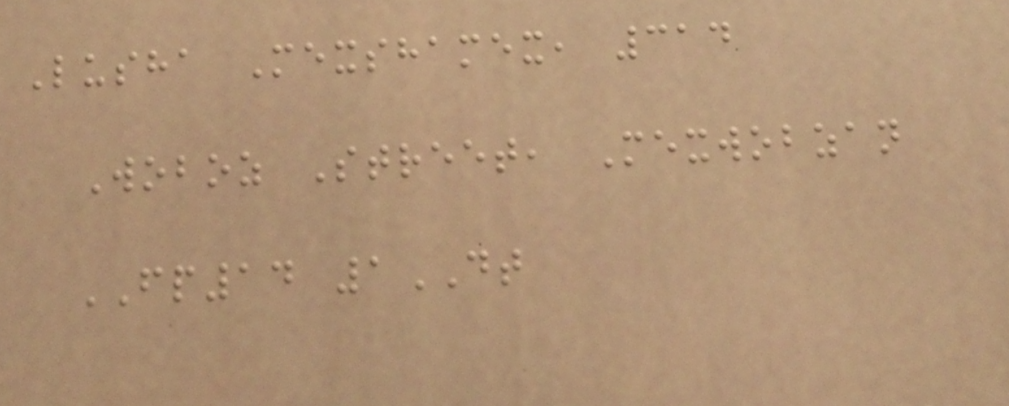Lusha Mexshamex, 314
Woboz Street, Mexwobzan
FP14 1DT
